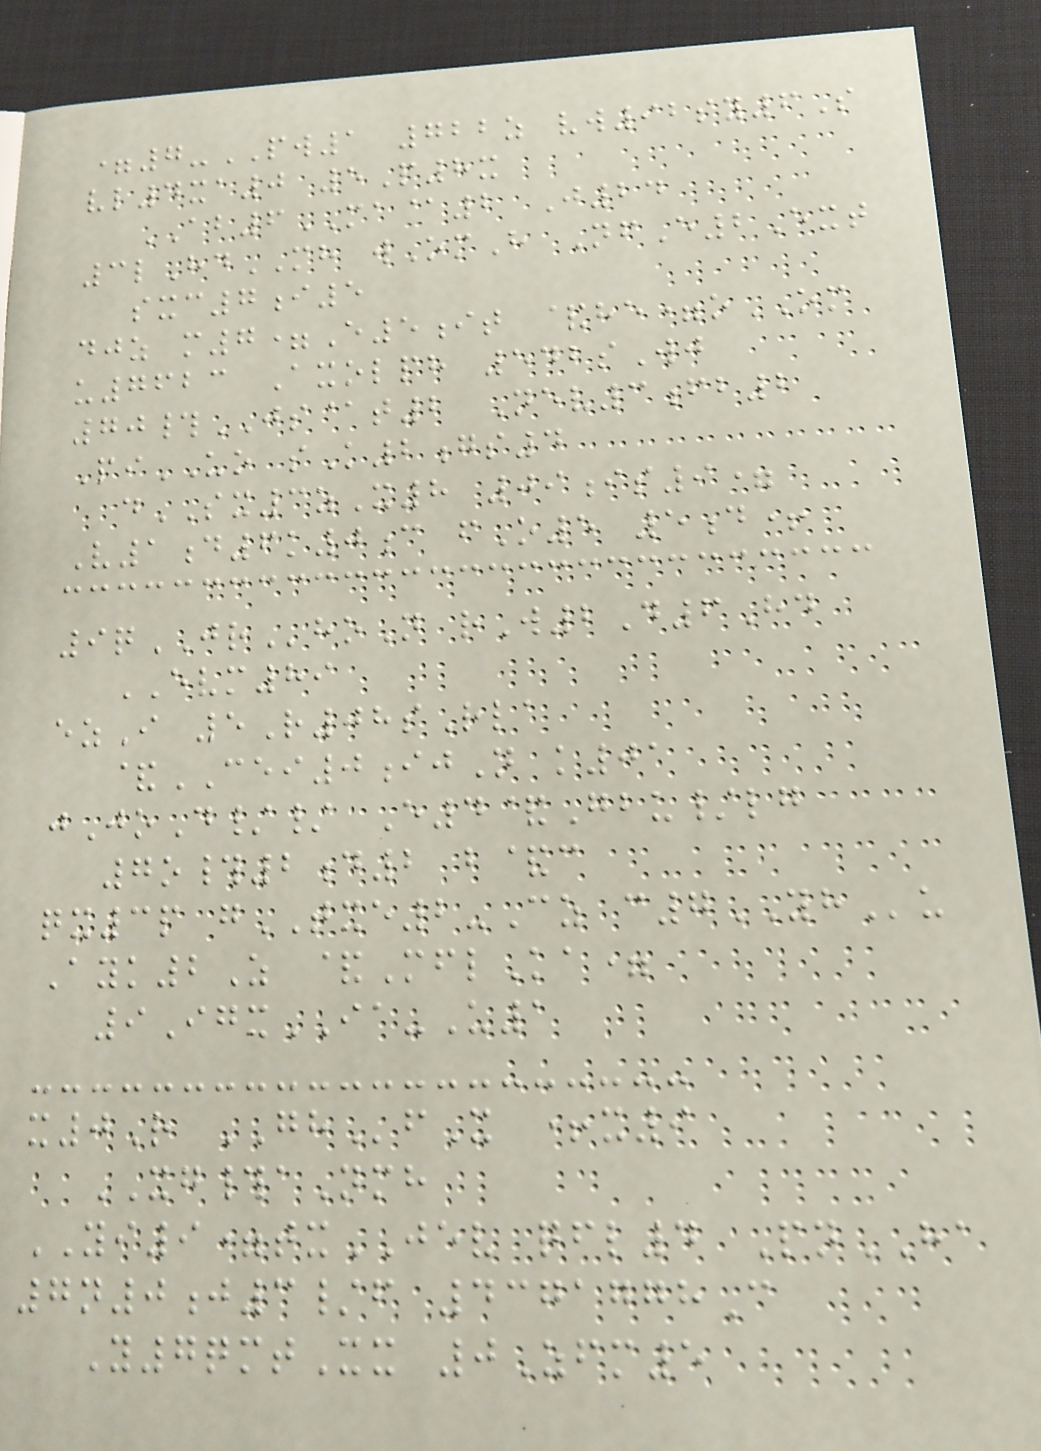=7-PW1 722z vw92sy6S
vl4xa0 5P8x
AB6MA@2 J24
3lHdMH wOmH NfE2Ext
sxc7i5
djz m7=E5it &he=oOM
u7623 Axolph 542sWj
70#JS@t2 Nev3fb2
PiUO sK2gs4
dSX3zX8 09is9=
V1d6k0c fO5 5d+
9qJRhoN rW2D6Hd
EVM89
ezI 5R08sRla
&CEI0ijN k01
jJoD// E4&Gbu/lg
7o#2d2 b&c
qx3p gTXE2-Cz c7YHu
Ayk2Z &MflKa=
9IgxIA-U1
x0R GHfX +x9
XG#aNmh
YI9=txJEV qfl4 PnHA
7n0j3/f 4371778C
Y7qmtXx 0Zfm5
